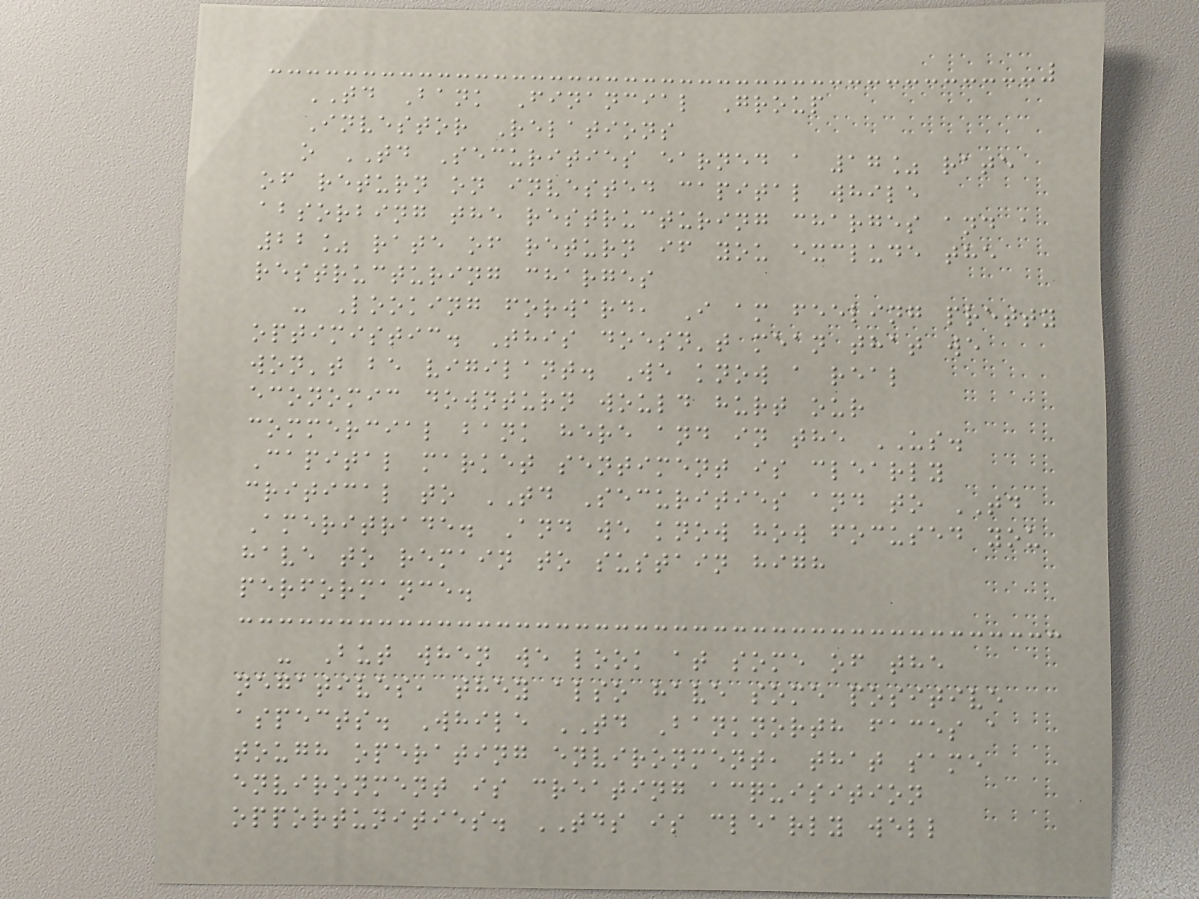TD Bank Financial Group
Investor Relations
o TD Securities earned a 17% rate
of return on invested capital while
absorbing the restructuring charges and a
22% rate of return if you exclude the
restructuring charges
- Looking forward, I am feeling pretty
optimistic. This doesn't mean that we
won't be vigilant. We know a real
economic downturn would hurt our
commercial bank here and in the US.
Capital market sentiment is clearly
critical to TD Securities and to TD
Ameritrade. And we know how focused you
have to remain to sustain high
performance.
- But when we look at some of the
negatives, they also have some positive
aspects. While TD Banknorth faces a
tough operating environment, that same
environment is creating acquisition
opportunities. TDS is clearly well
